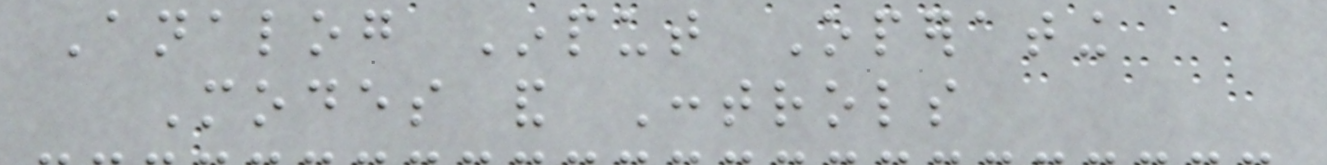Analog Input Operating
Modes and Controls
